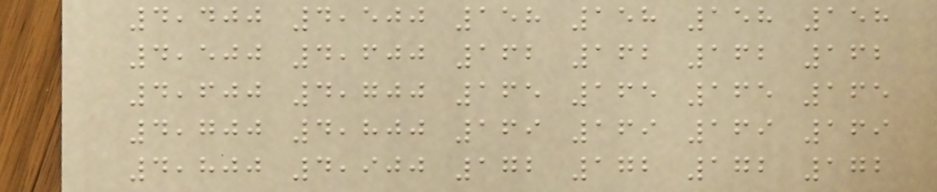4,400 4,500 158 158 158 158
4,500 4,600 162 162 162 162
4,600 4,700 165 165 165 165
4,700 4,800 169 169 169 169
4,800 4,900 172 172 172 172
